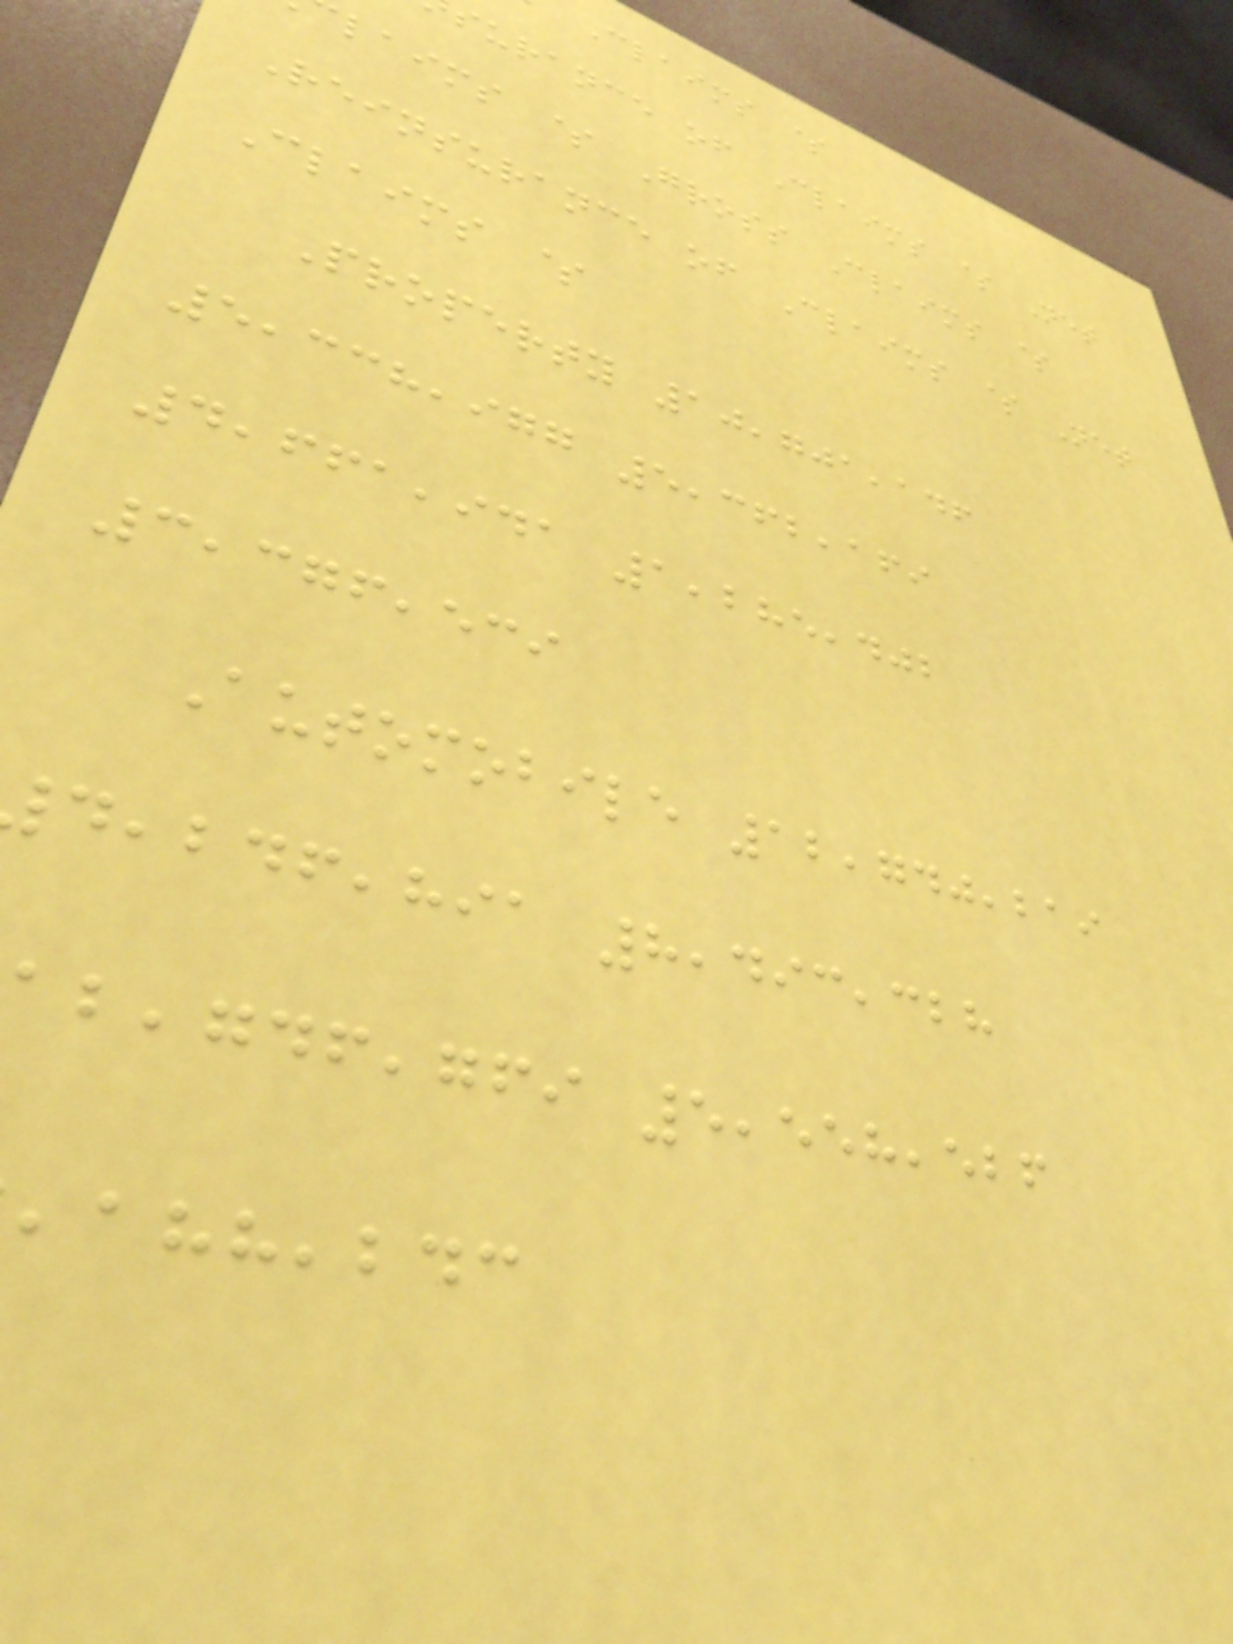Claims $
surance of Claims $ Net
laims $ Gross Claims $
Reinsurance of Claims $ Net
Claims $
Property 10,701,146
5,338,977 5,362,169
4,661,941 1,285,402
3,376,539
Automobile 12,740,219
,hia 8,493,328
,gfi 5,558,526
,bdc
